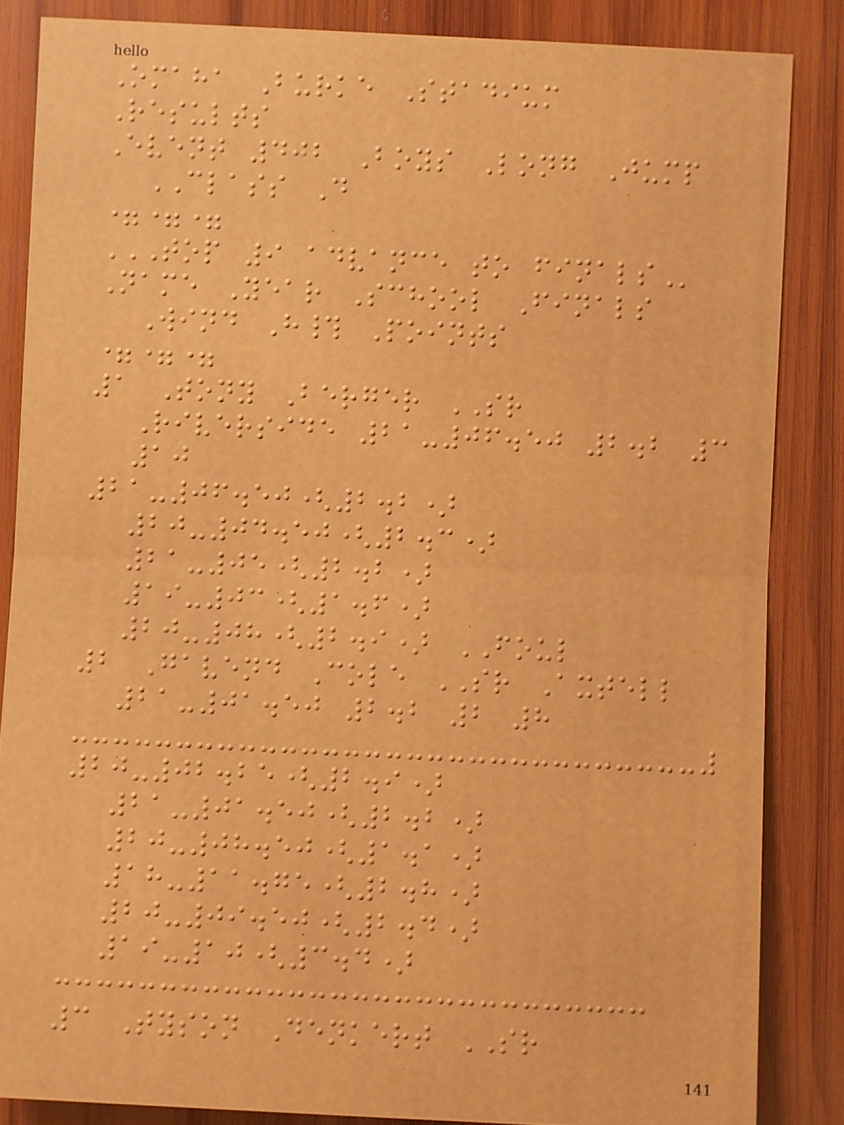Omaha Burke Stadium
Results
Event 402 Boys Long Jump
CLASS D
===
TOP 9 ADVANCE TO FINALS
Name Year School Finals
Wind H# Points
===
1 Tony Berger SR
Riverside 21-06.50 2.2 3
10
21-06.50(2.2)
20-04.50(2.3)
21-05(2.2)
19-03(1.6)
20-08(2.9) FOUL
2 Gavend Cole SR Axtell
21-01.50 2.2 2 8
20-02.25(2.9)
21-01.50(2.2)
20-08.50(1.1)
18-11.75(2.8)
20-09.50(2.4)
19-10(3.4)
3 Tyson Denkert SR
